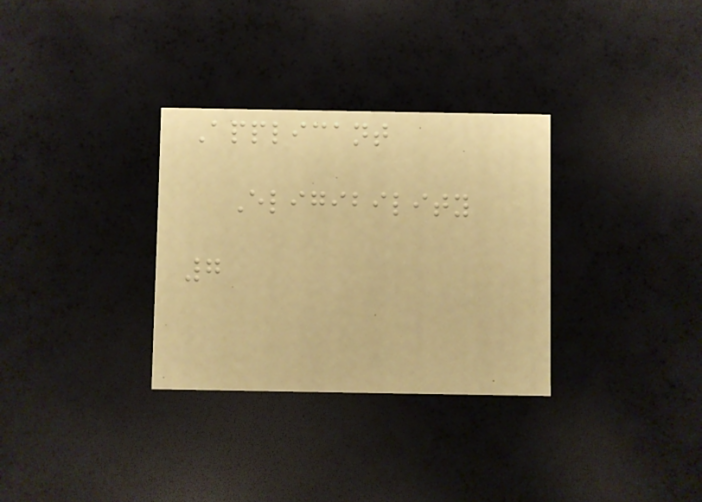Applicant
Eligibility
7
